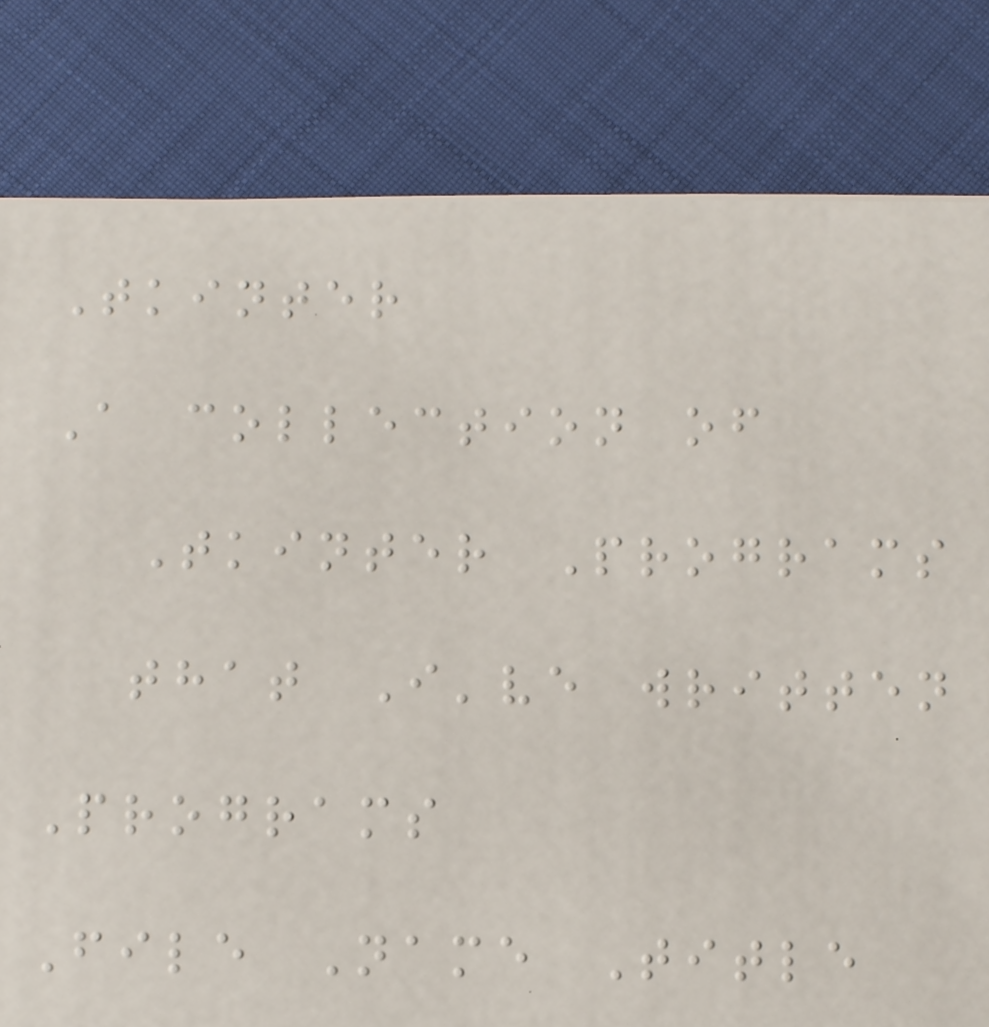Tkinter
A collection of
Tkinter Programs
that I've written
Programs
File Name Title
